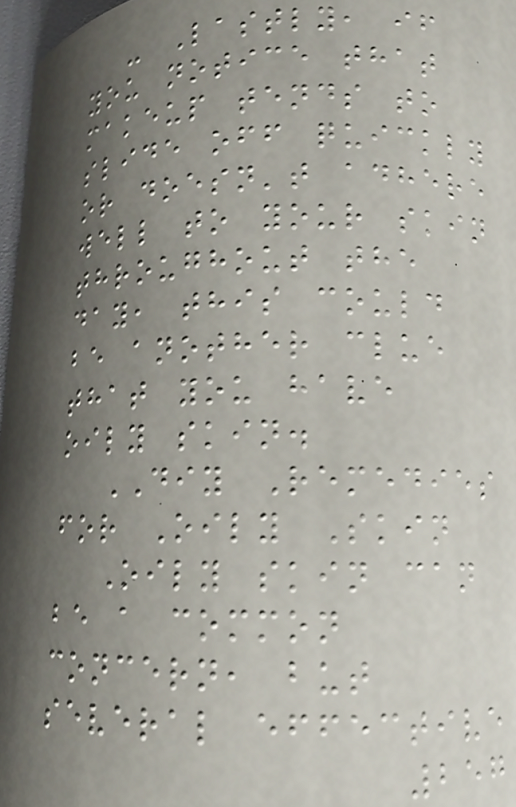- Lastly, if
you notice that
makeup tends to
slide off quickly
or doesn't adhere
well to your skin
throughout the
day, this could
be another clue
that you have
oily skin.
DIY Remedies
for Oily Skin
Oily skin can
be a common
concern, but
several effective
257
